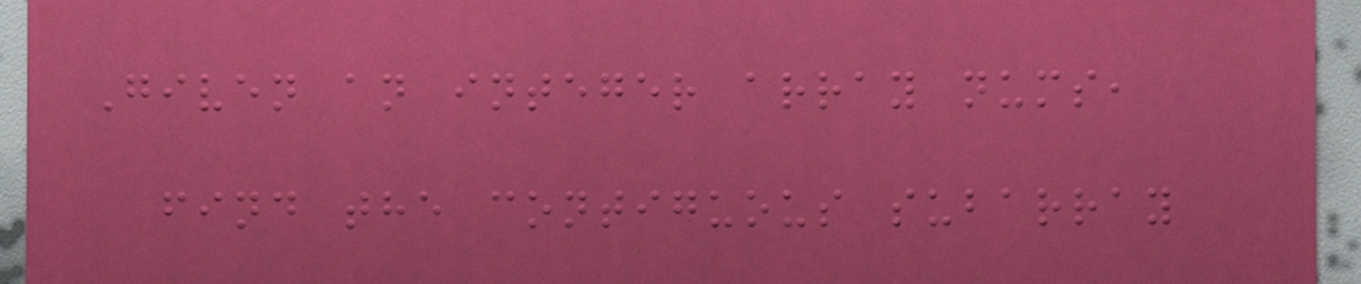Given an integer array nums,
find the contiguous subarray
